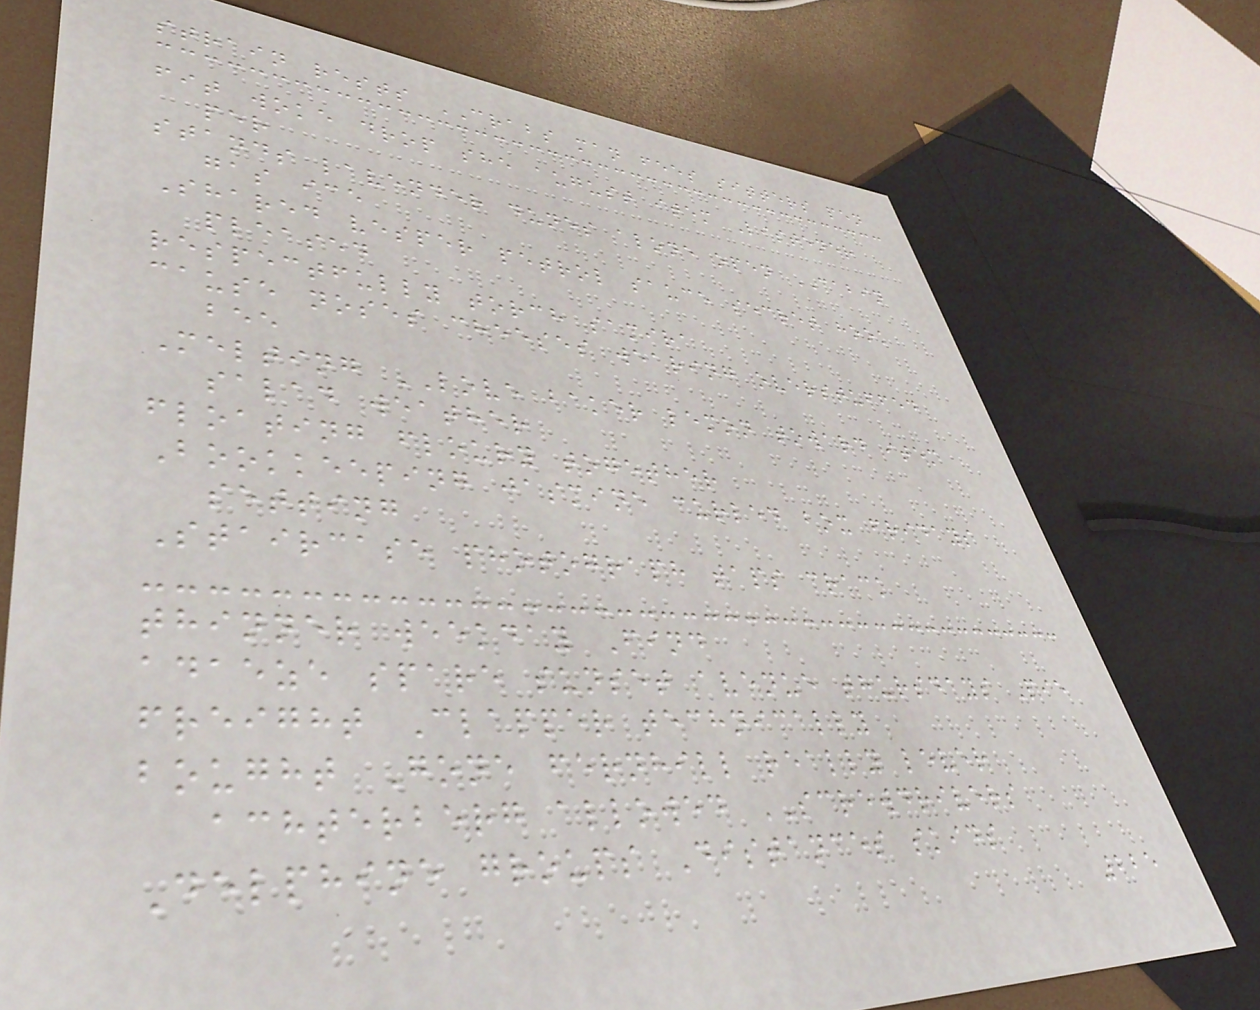strain rests CRABS man fees sitters pen
fit woke drop she august item Listener
per
stands lavender dunes alone open CABIN
gas ice
Shared vesper petrol sauce secret hook
pleased
respectfully torch samira
cause noses cheeses wearing overstuffed
bee
Melting LOVE baker lemon toward item
salad weather
floating floury together
Bookkeeping jasmine curled box fridays
setting
Staircase photograph taps crack
thinner weekday Find
adaeze spare sunset avenue thursdays Pie
freight Clapper technically
bought Gone fernhill really lever
achterberg allowed SCREWDRIVERS
Delphine groups Distances skids
225
